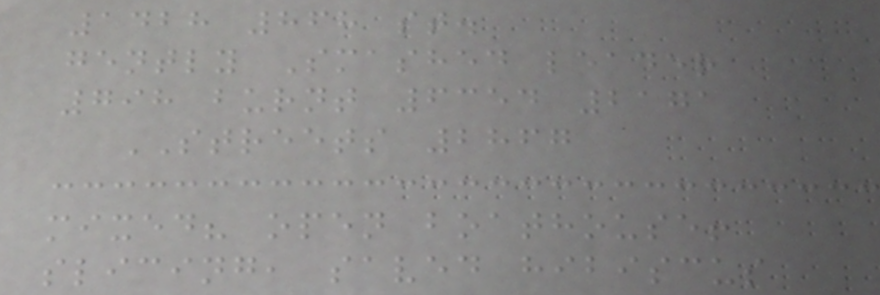1428 868 st.
gently Smashed leader
798 burnt 6354 2171
STREETS 2867
mixed? open boathouse!
slicing, saved hibiscus
